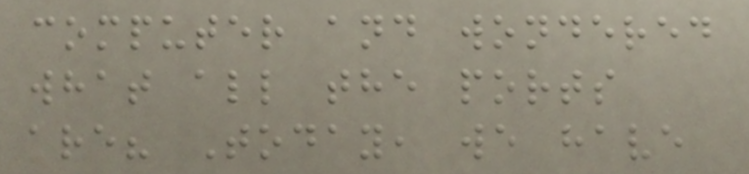computer and wondered
what all the ports
are? Today, we have
